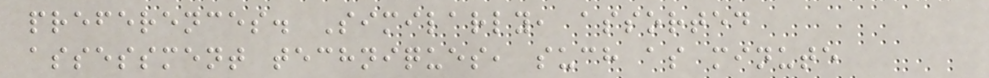preferences. Similarly, assorted
assessment techniques, such as minute
